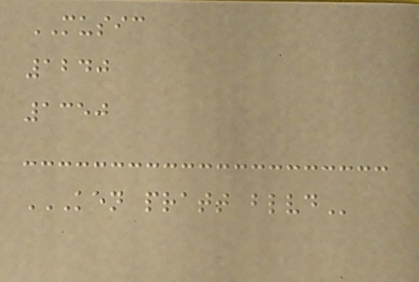MUSIC
1240
1350
KEN PRATT BLVD
